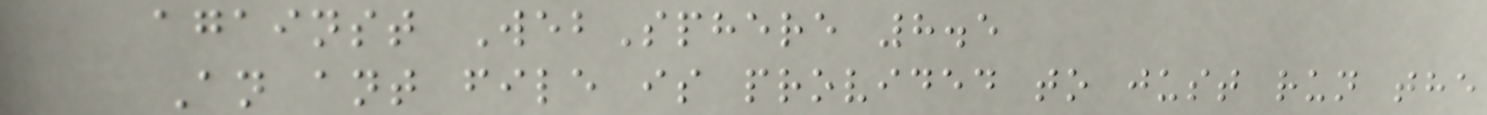against WebSphere 8.5
An ant file is provided to just run the
